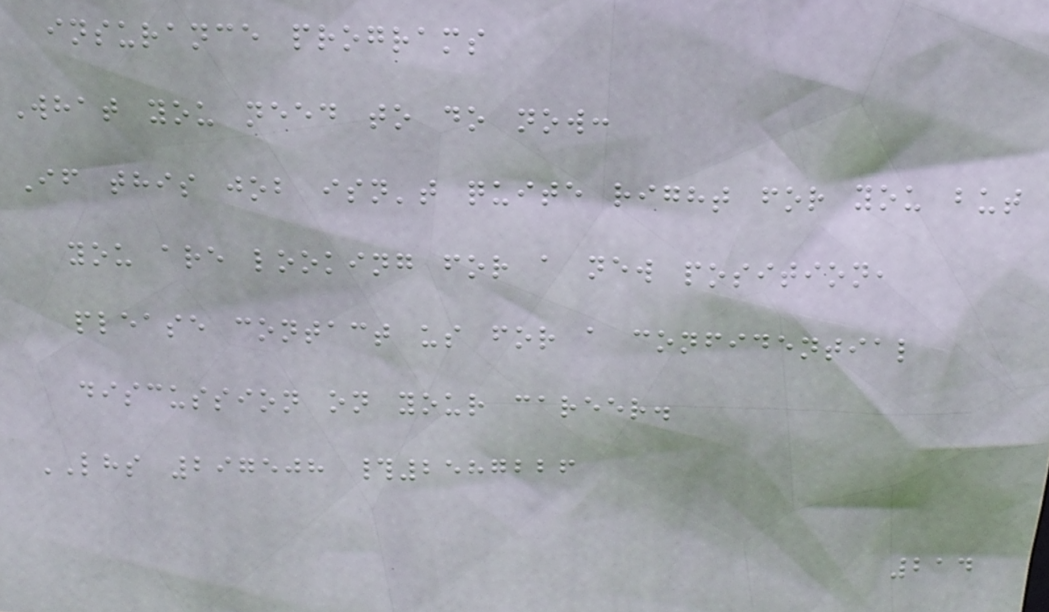insurance programs
What you need to do now:
If this job isn't quite right for you but
you are looking for a new position,
please contact us for a confidential
discussion on your career.
LHS 297508 #2587226
214
